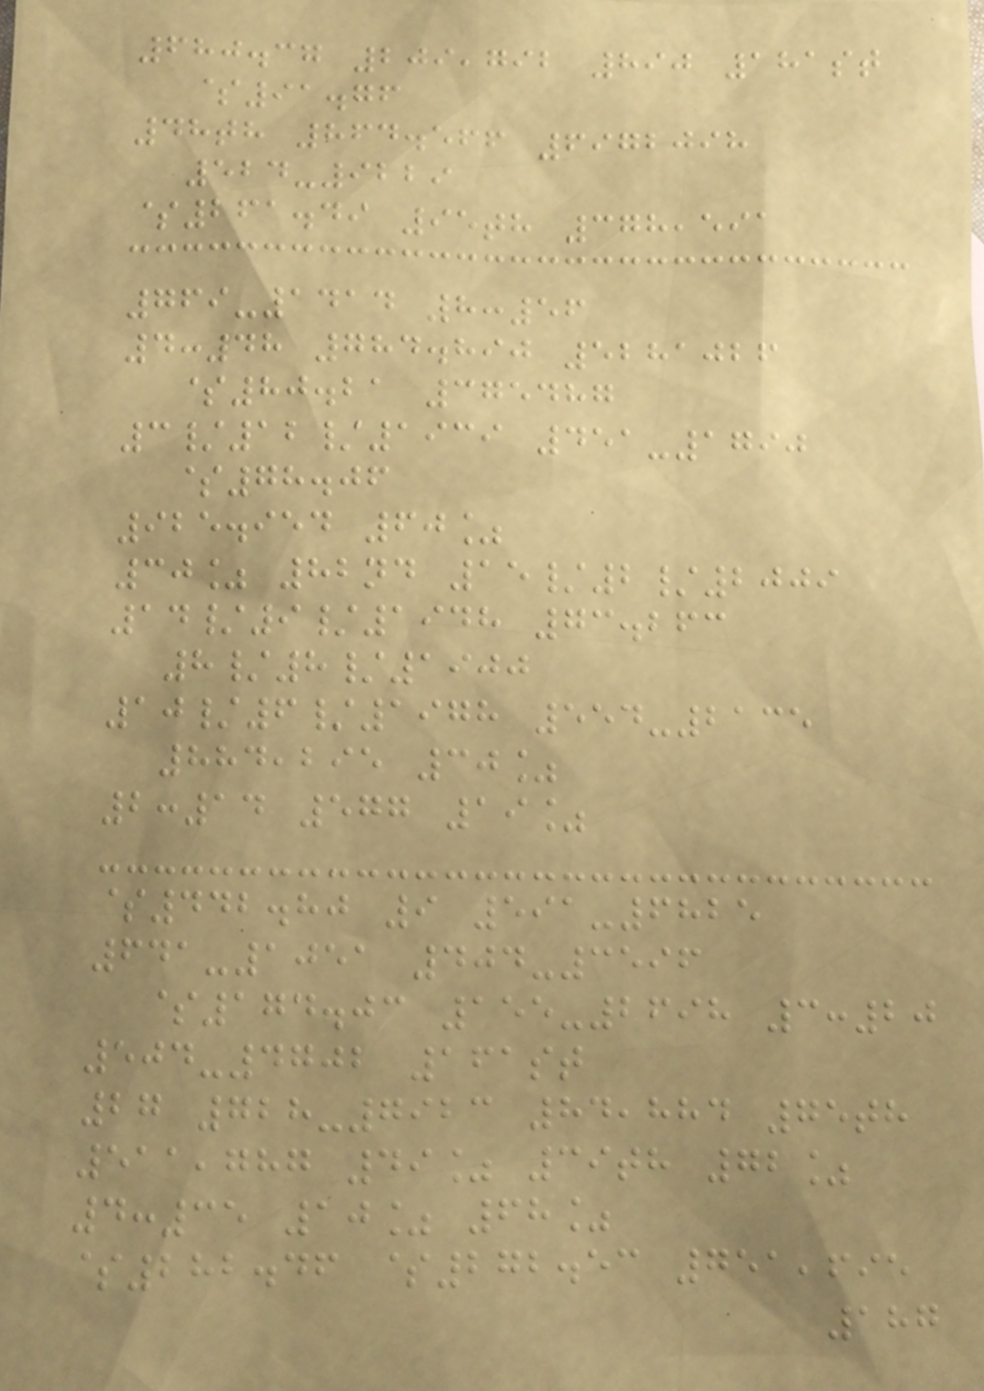680.37 209,792 890 181st
$91.76
48th 864.566 6972098
524-9229
$261.49 95th 378,591
769-1414 8:56
4:48 784.890 5281026
$80.21 375487
3/12/1939 451-1790
$78.06
925.954 60%
30% 82nd 15/2/2009
14/9/1948 73.263
8/8/1900
10/6/1978 554-2135
884,295 30%
2:14 577 19%
$442.80 9 591-6825
641-1051 404-3596
$174.03 155-2698 3:20
504-4702 161st
27 728-7923 84,884 75th
511,787 49% 39th 72%
4:35 10% 68%
$282.46 $272.53 751,695
187
